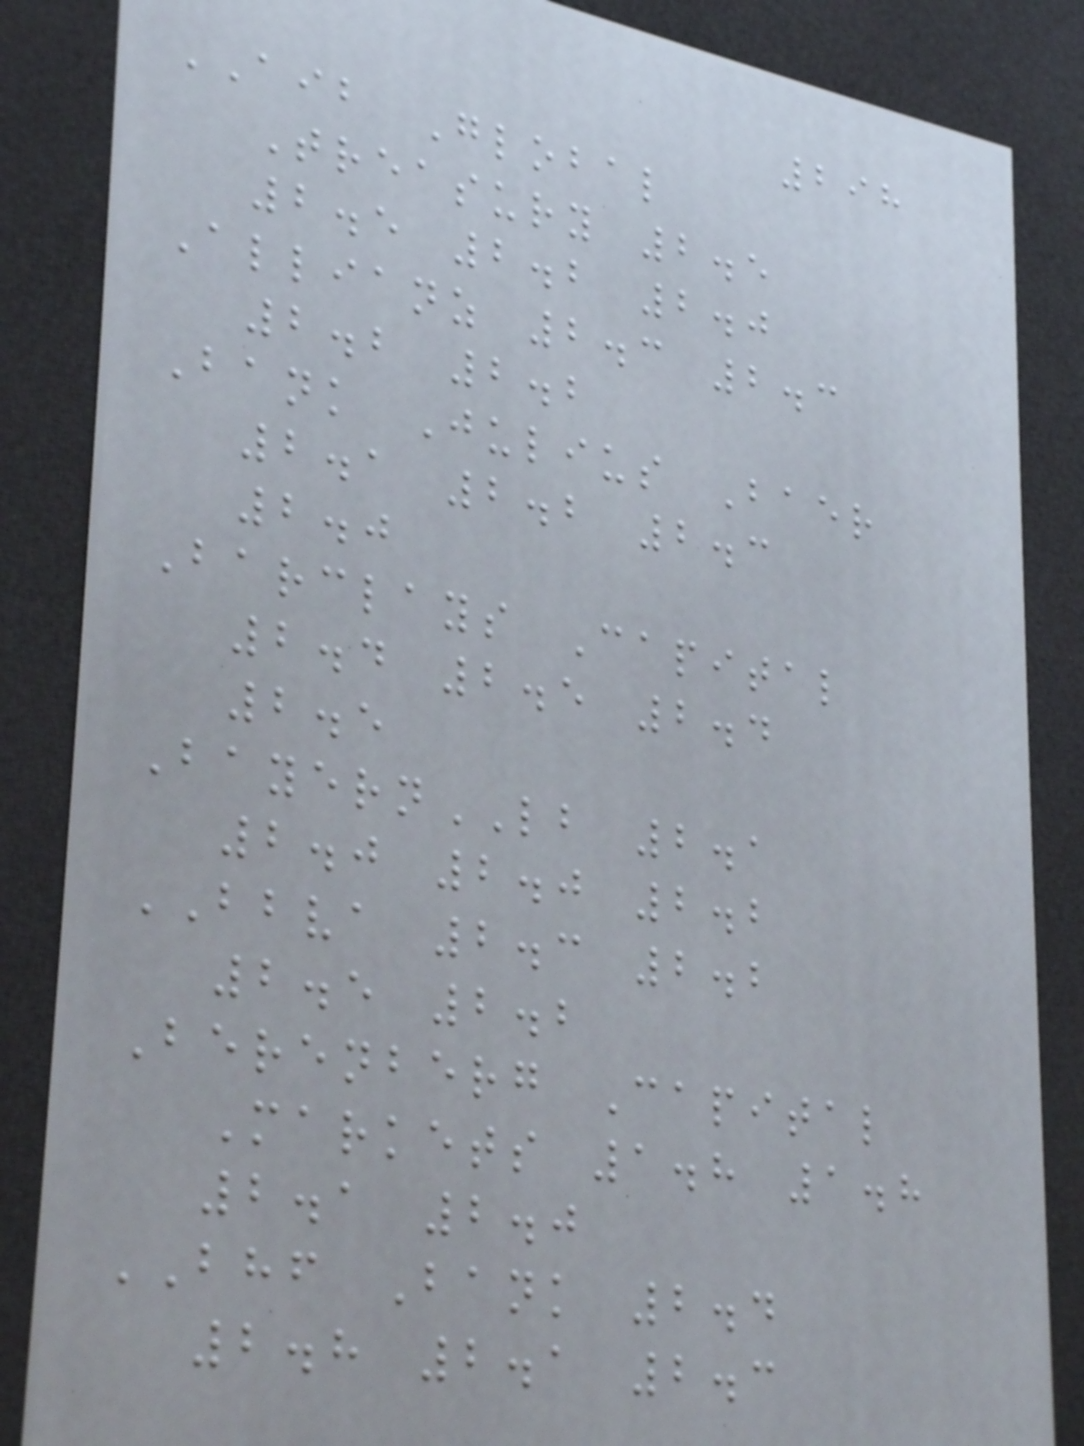298
AIB Global
Treasury 2.5
2.5 2.2 2.0
Allianz 2.3 2.3
2.2 2.2
Bank Julius Baer
2.1 2.2 2.3
2.0
Barclays Capital
2.4 2.5 2.4
2.5
BayernLB 2.1
2.0 2.0 2.2
BBVA 2.3 2.2
2.5 2.2
Berenberg Capital
Markets 1.8 1.8
2.1 2.0
BHF Bank 2.4
2.8 2.1 2.3
